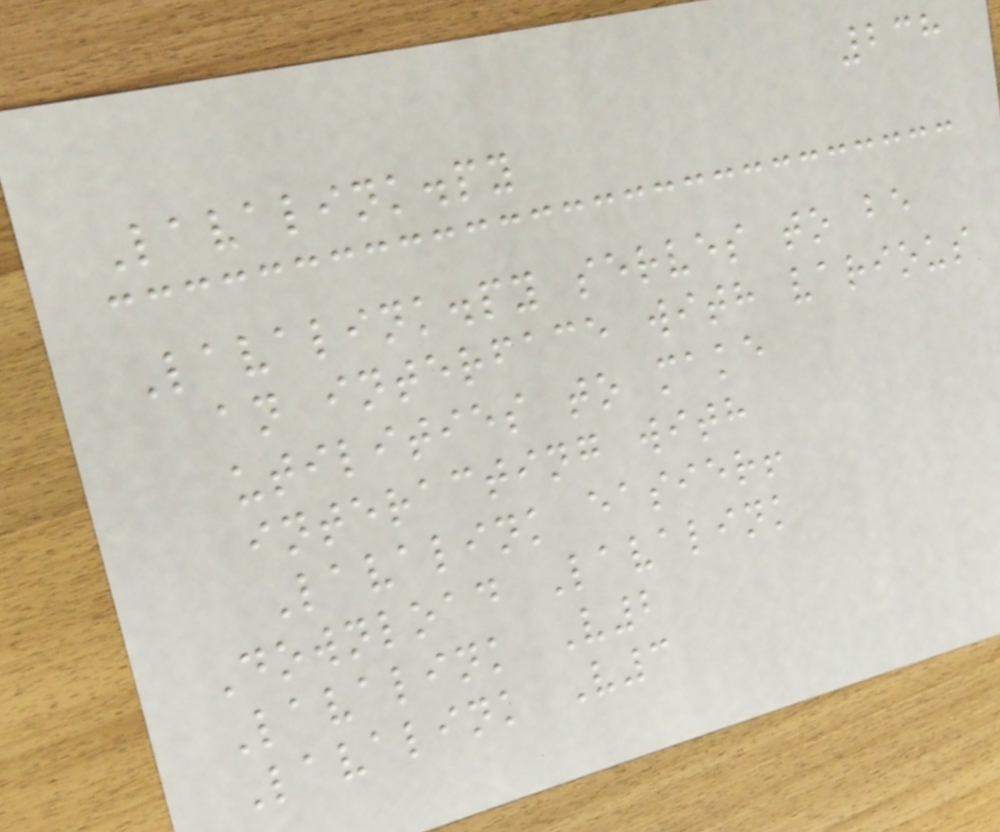238
Lavalink.py
Lavalink.py serves to be
an interface with various
utilities to make
interacting with
Lavalink easier!
Download Lavalink
Lavalink V2
Lavalink V3
